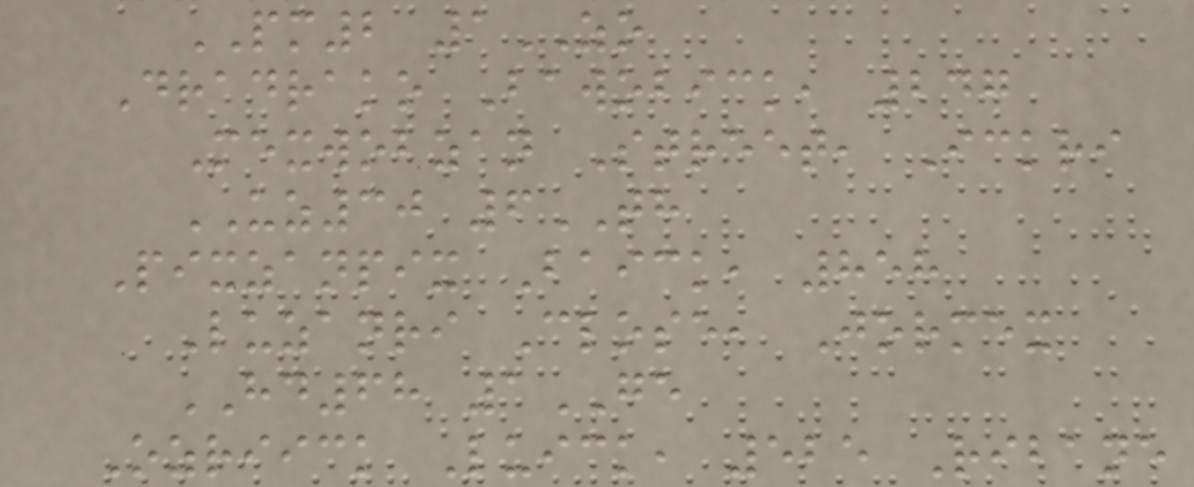PM2 1ZO
Dradrako Bawobick, 247
Mexwobzan Street, Ickri
UZ30 6TH
Pixzanpix Baick, 858
Luzanri Close, Jormex
HD68 1GE
Ozriick Luick, 525 Ribane
